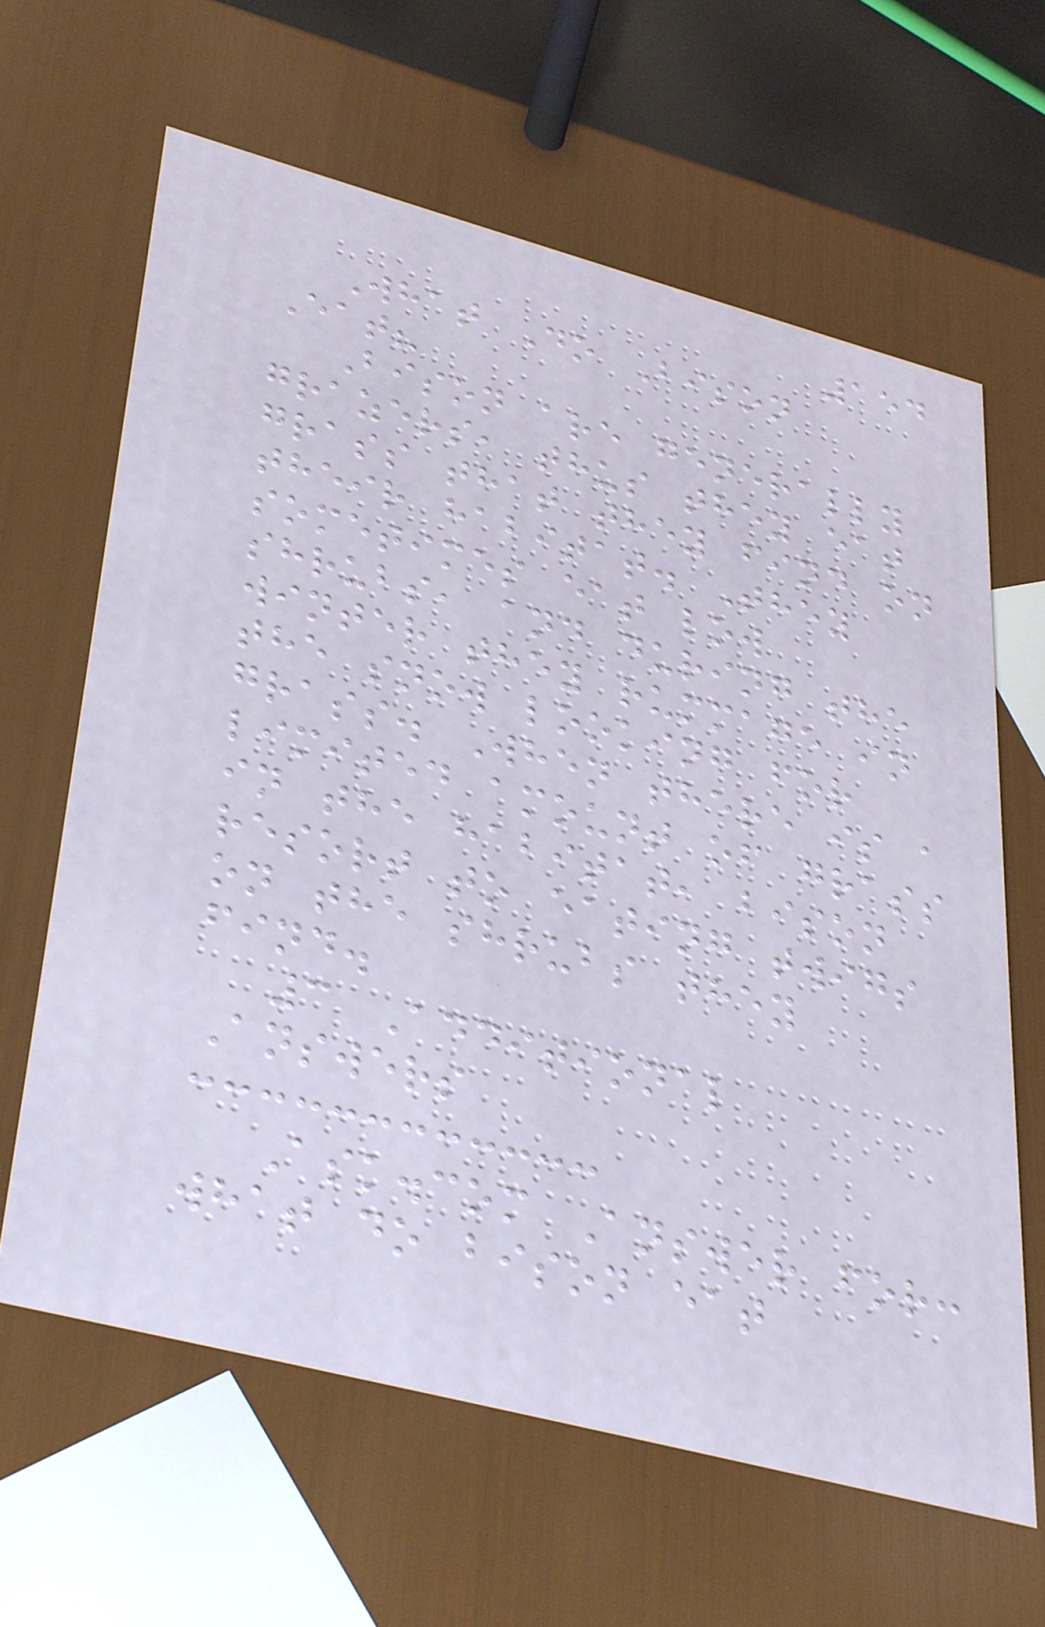154
What Do Bison
Eat?
Bison are generally
grazers, thus they eat
grass that they find on
their habitat. They
sometimes eat low
shrubs, and during the
winter they rummage in
the snow looking for
grass. When there is a
limited amount of grass
in the habitat, bison
resort to eating twigs
on the shrubs they
find.
3 Additional
Answers
Ask.com Answer for:
what do bison eat
